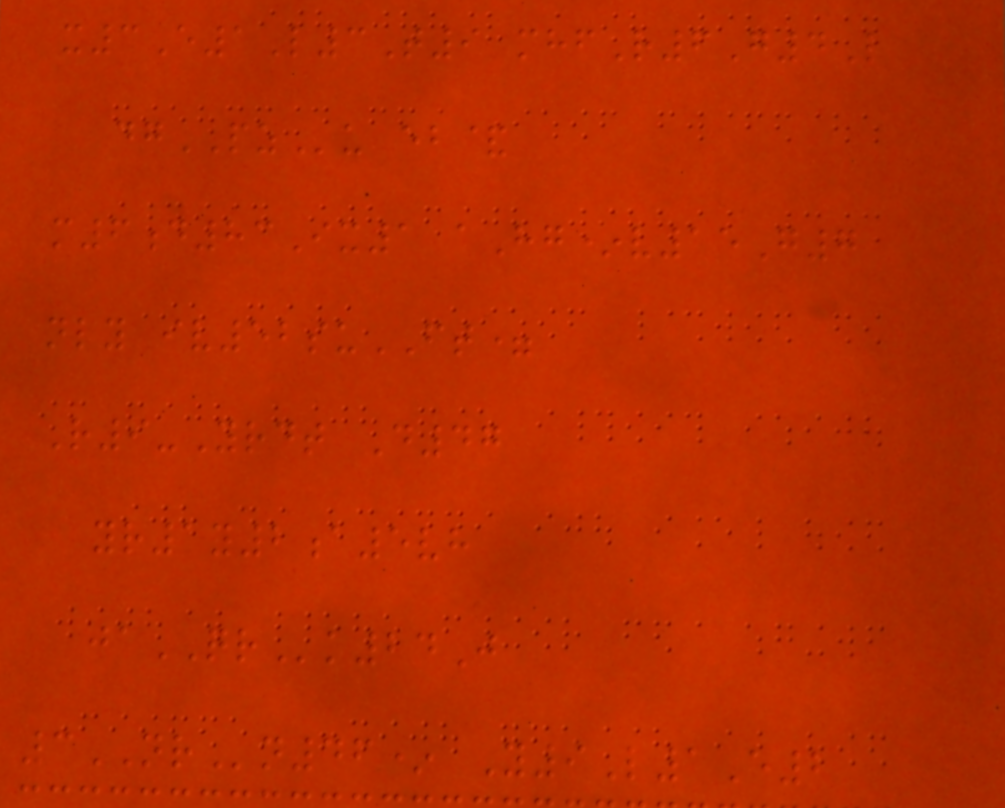x3E1L3T9 mhfR6G4L
dgPZu eb&
m6d83Ix1 aHg*v15G7
nly iv52suFT=
R9-Yrdt D47
yr1y2a5vh
jaQRk24J
3NRn46* Y9L1E2
